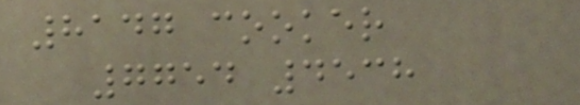8147 cooker
7754 4538
